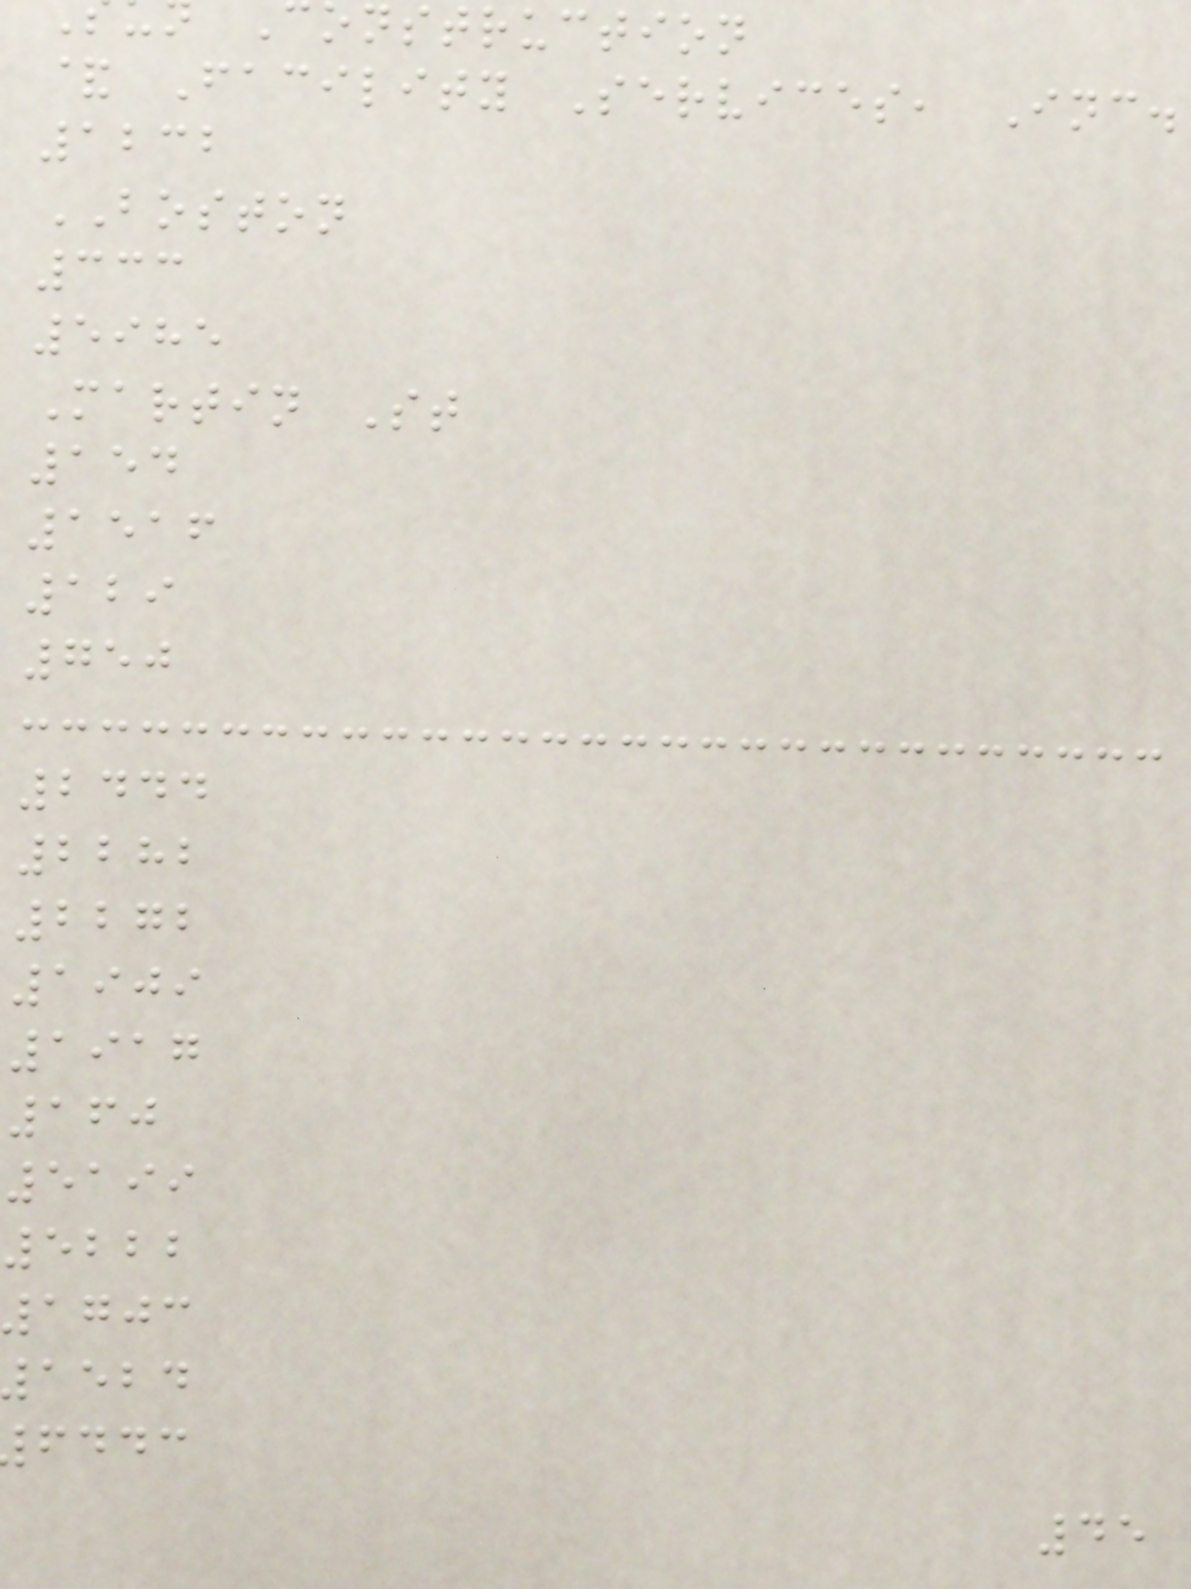onstruction
& Facility Services, Inc.
1232
BOSTON
333
5985
Martin St
154
1516
129
750
2444
2282
2272
1909
1917
160
5199
5222
1703
aebd
fddc
45
